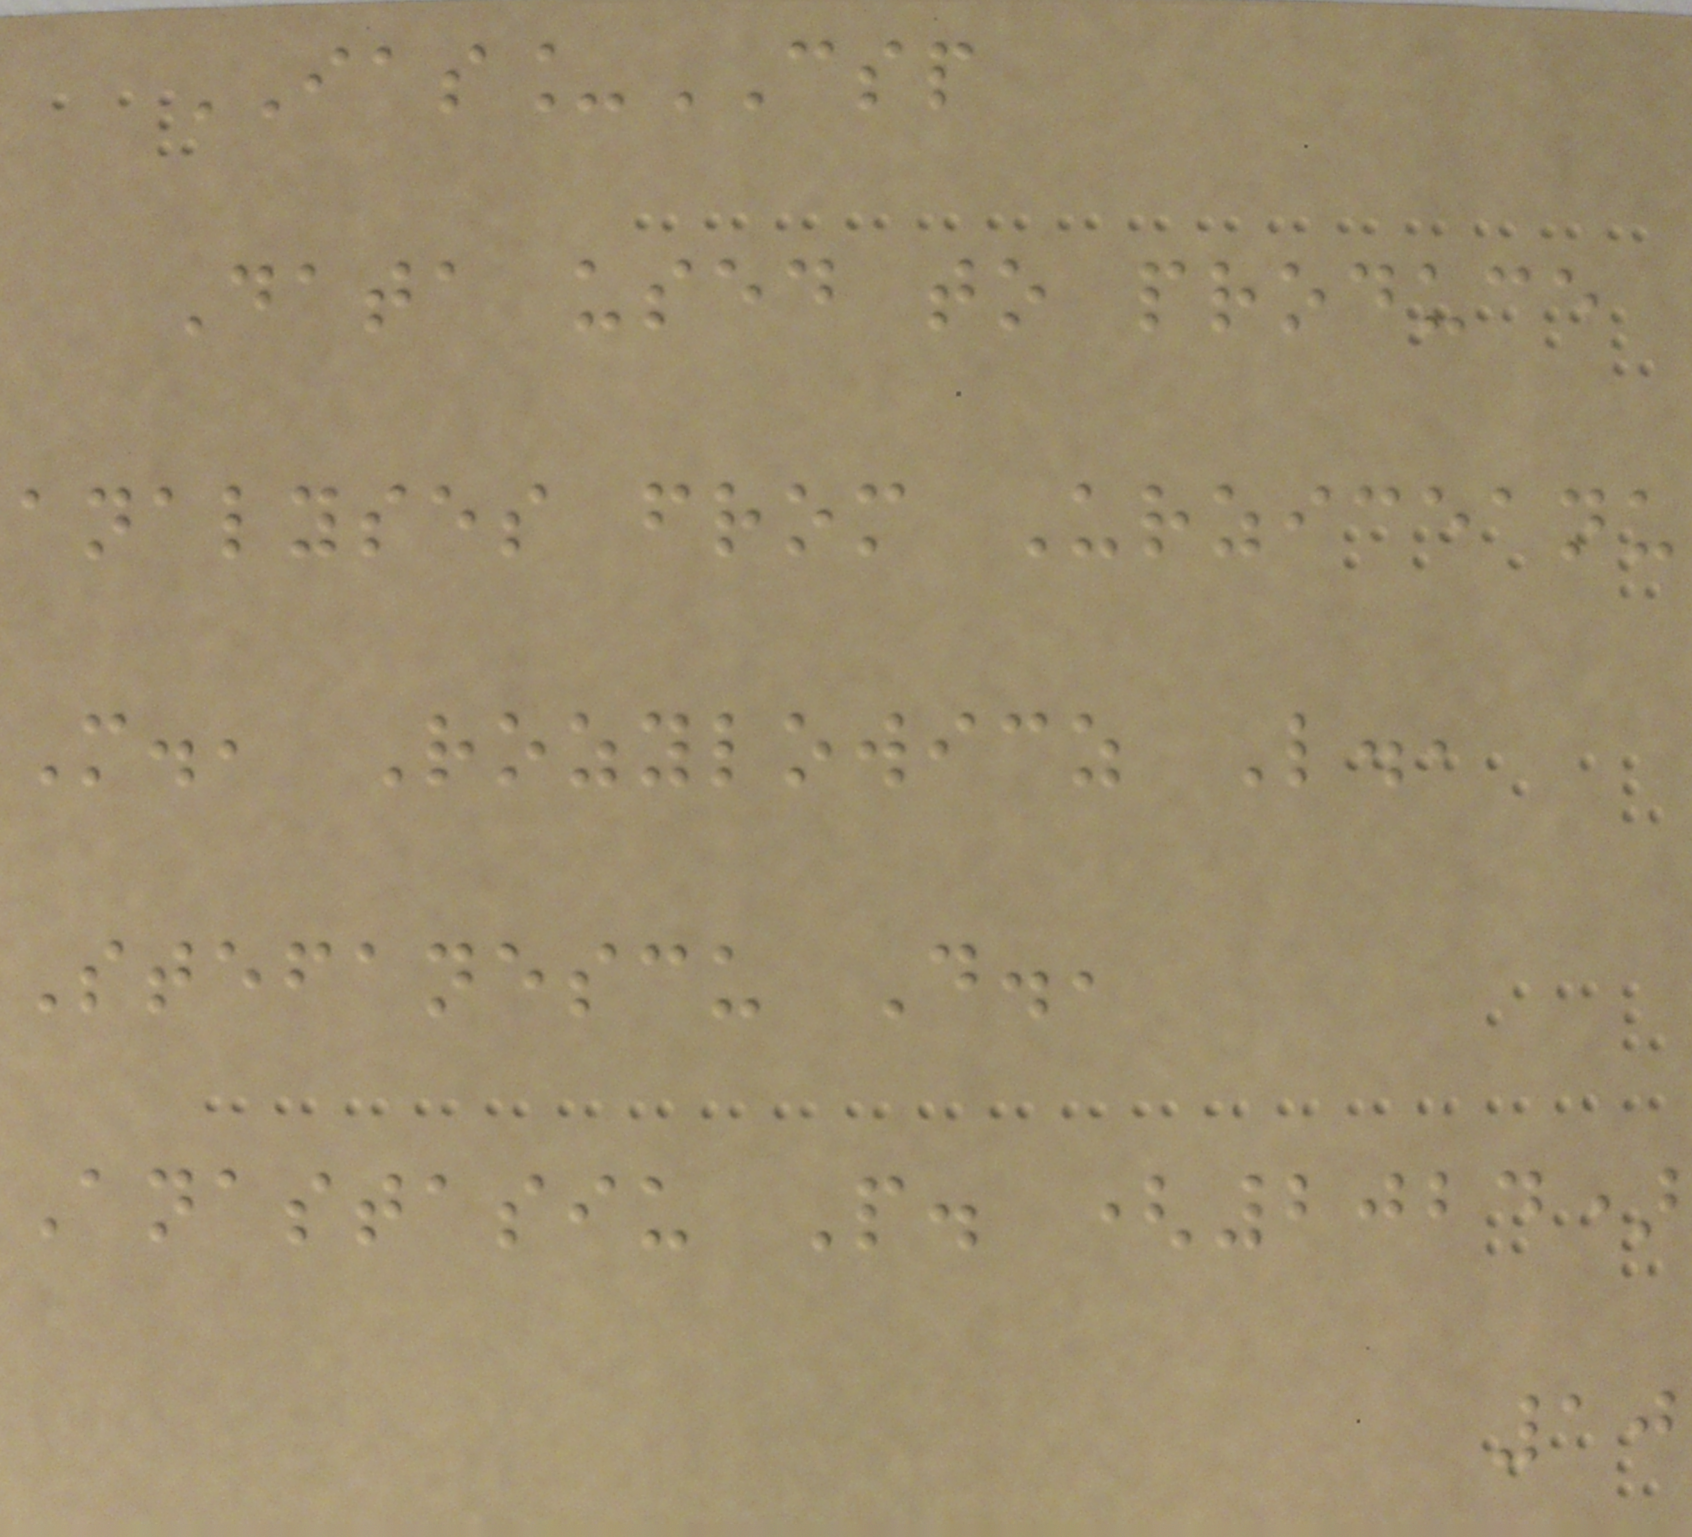IAS_CSP
Data used to produce
analyses from Urziceanu
M., Rozylowicz L.,
Stefanescu D.,
Anastasiu P. (2024)
10
